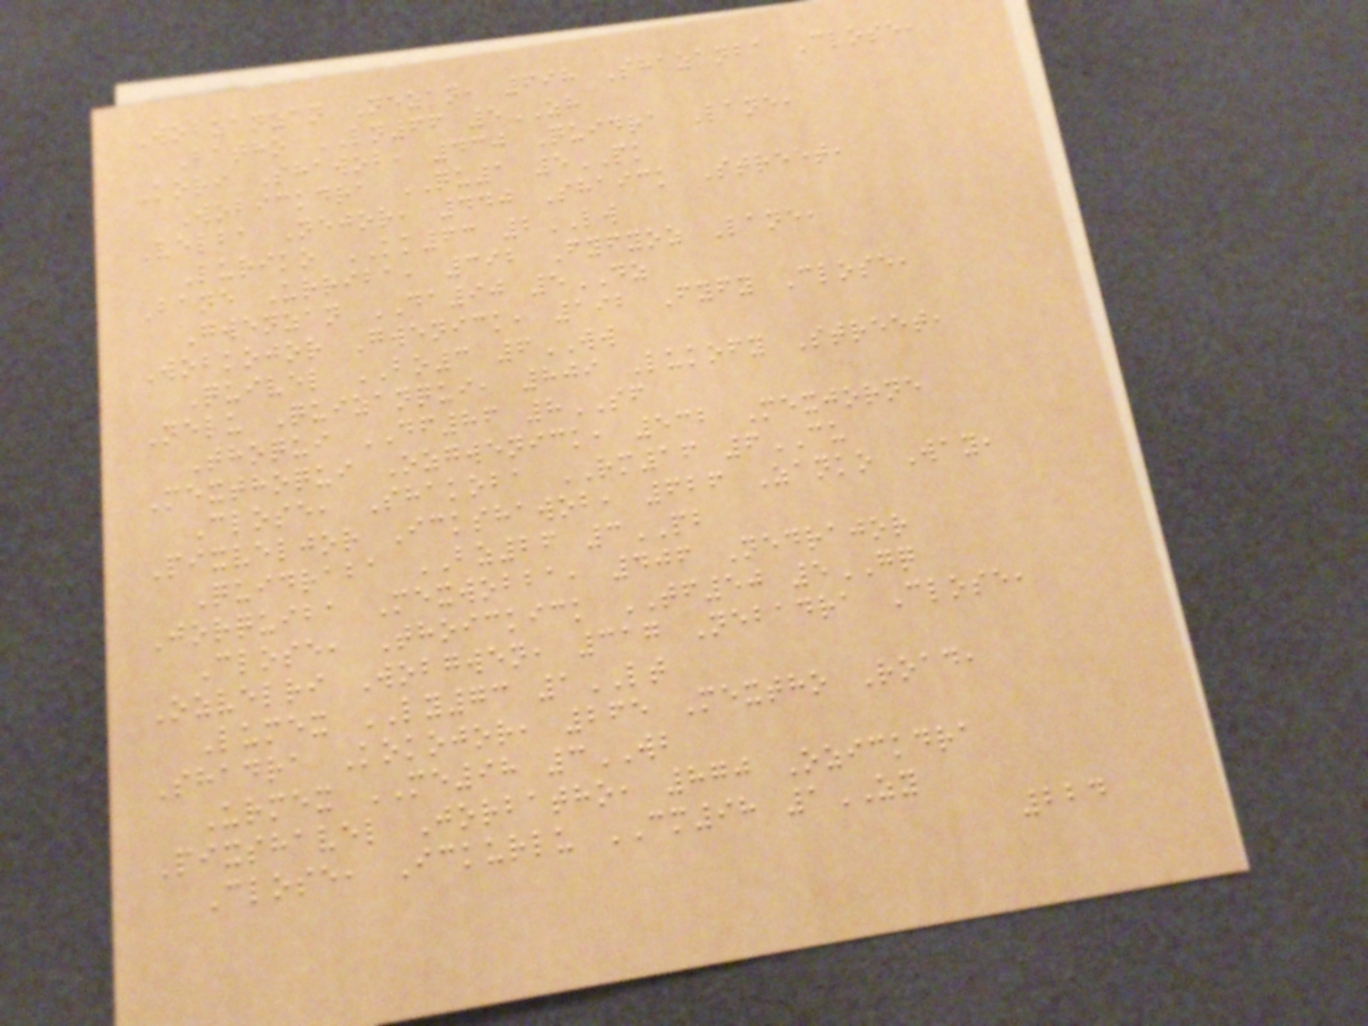Wobzanzan Nezan, 698 Shazanba Close,
Batho LN66 5ZH
Kori Shawob, 430 Quidra Lane,
Wobickdra QU1 5PK
Velba Nejor, 440 Shaick Street,
Luriko KK63 2LW
Bane Urriba, 392 Fyfyoz Lane,
Gwenzan DA90 5DZ
Wobkojor Gwenick, 192 Fyfy Close,
Quivel BO3 6WW
Nelu Quizanqui, 809 Lukofy Street,
Thoqui DF86 8SF
Mexthoqui Ozgwenick, 532 Mexjorne
Close, Shakoba RM16 6CU
Pixveljor Ickshawob, 626 Zanko Way,
Quidraba BZ26 3PB
Jorquiba Mexwobba, 406 Nedrajor
Close, Thoickick TF50 5GQ
Ozvelri Wobgwen, 317 Nebadra Close,
Lumex LY73 1LT
Shadra Kokojor, 265 Mextho Road,
Urmex ME98 3WB
Pixshavel Jorbatho, 870 Ozickdra
Close, Ickurlu CM98 1ZY
224
